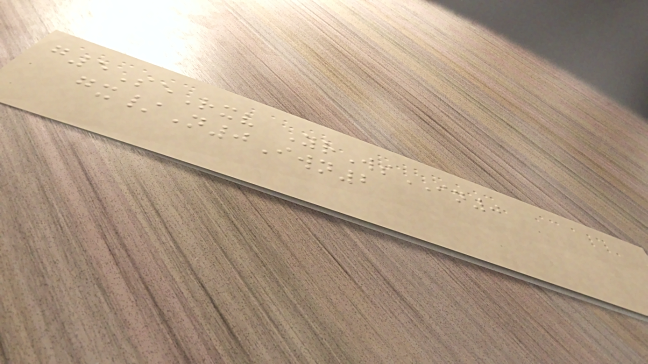g5SeRxv YrWsIN0
gx/N0Iwn2
